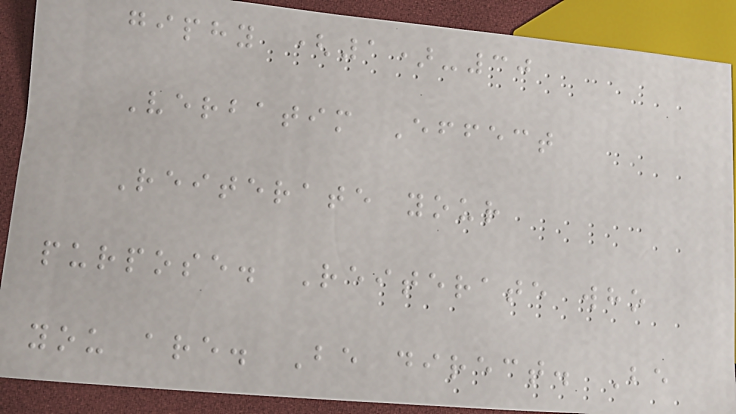giphy (1)-30
Verbatim Effect
Reiterate your
purpose. Reiterate who
you are. Be direct. Be
